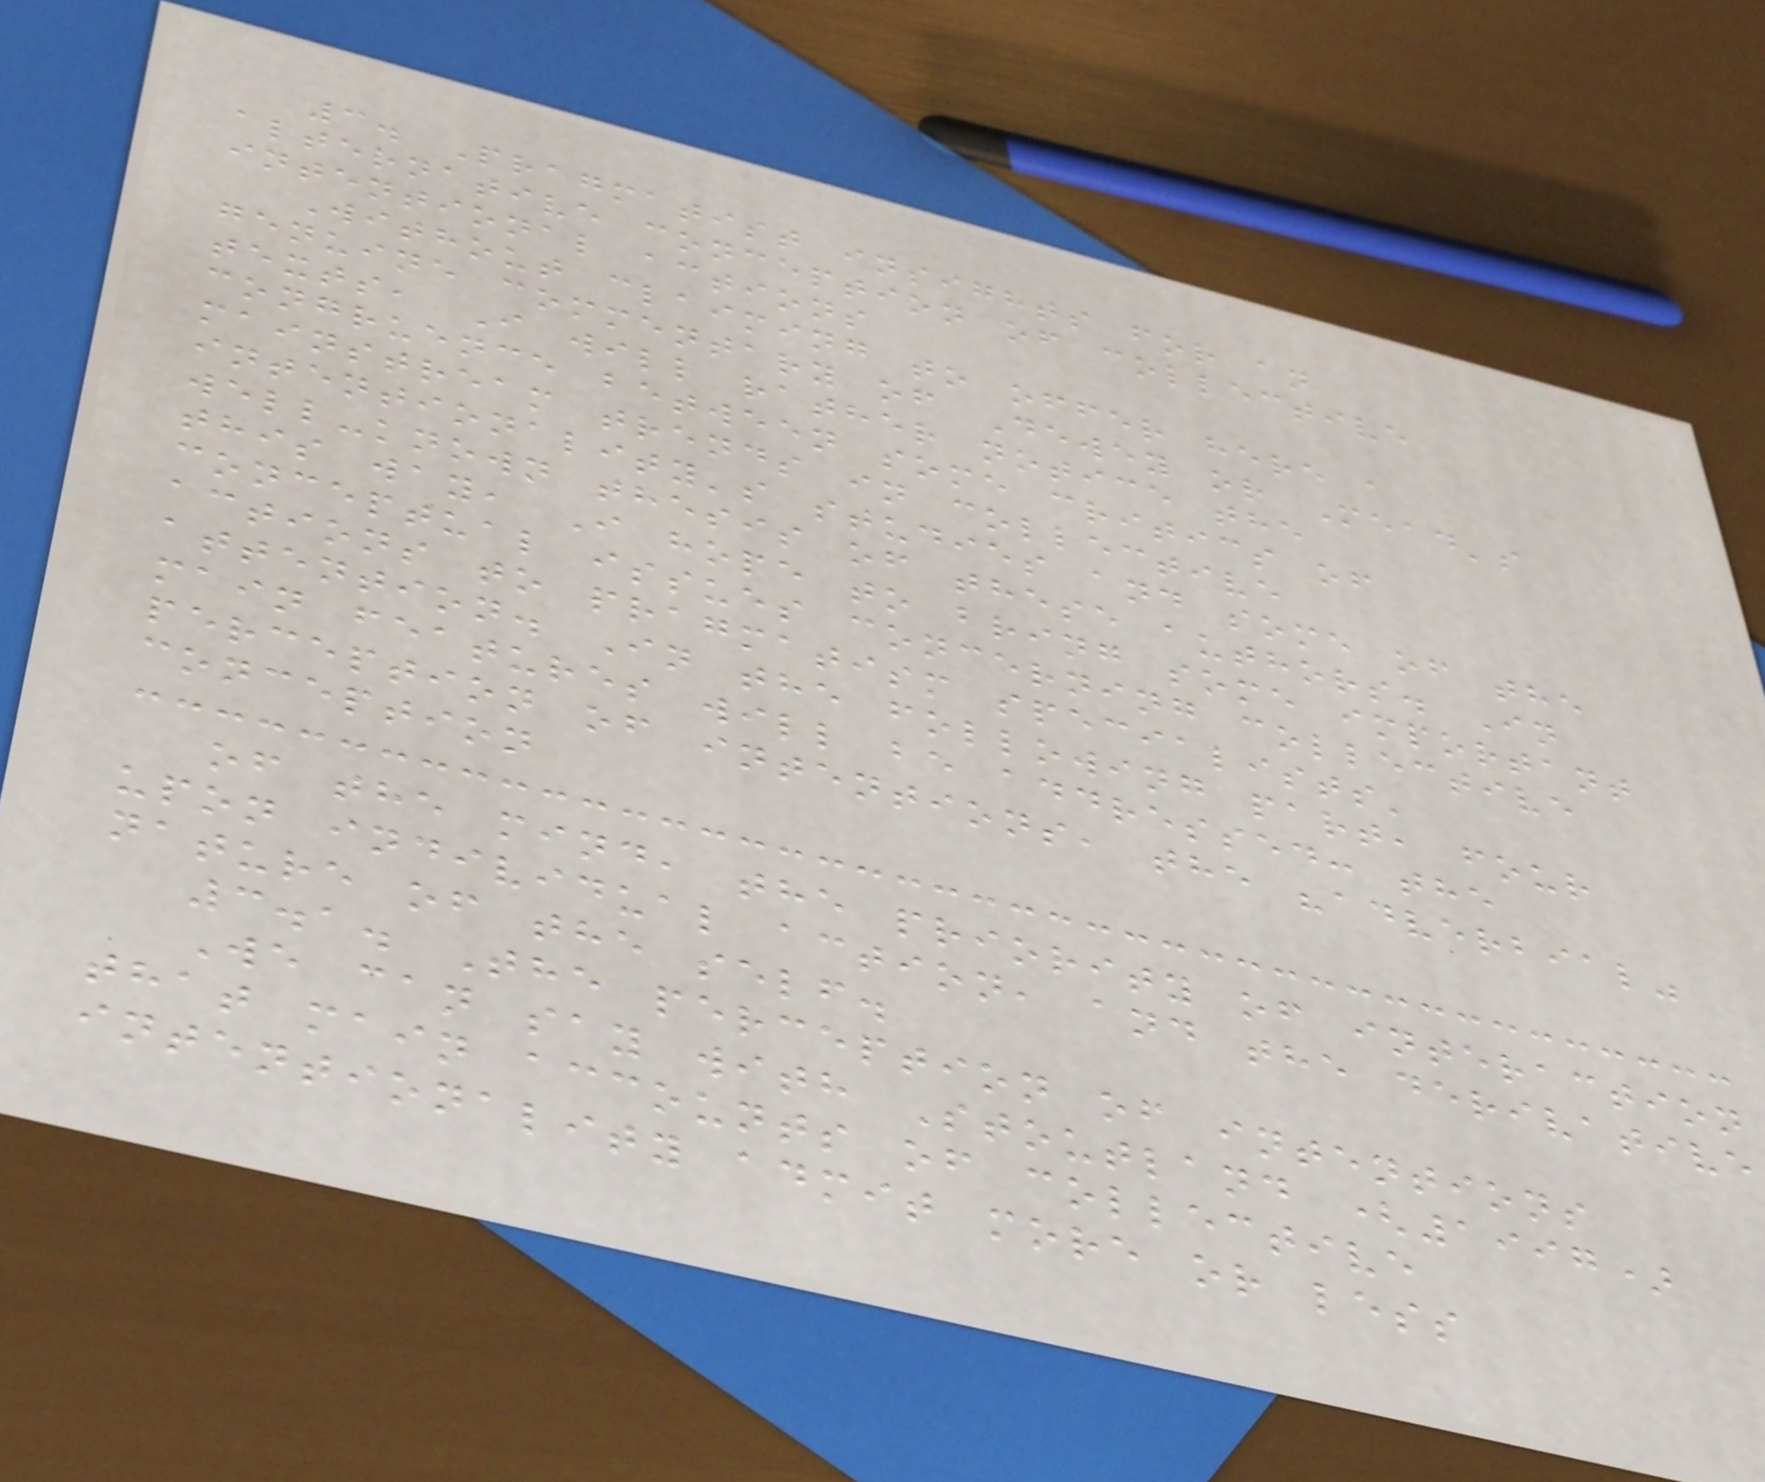3. Pragmatist insights for an
alternative conception of collective
intentional actions
Without claiming to offer here a
genuine commentary of Dewey or Mead's
texts, I will rather notice the
congruence between some critics of
mainstream trends in collective
intentionality's studies and some of the
well-known thesis of these authors. In
this way, I hope to bring some important
conceptual issues concerning collective
actions to pragmatism specialists'
attention. In the following part, four
main features will be addressed: the
perception of intentions, the "adverbial"
conception
of the mind, the priority of interaction
upon individual action, and the derivative
nature of the self.
3.1. The perception of intentions
We can say with Stoutland (1997)
that main accounts of collective
intentionality admit more or less
